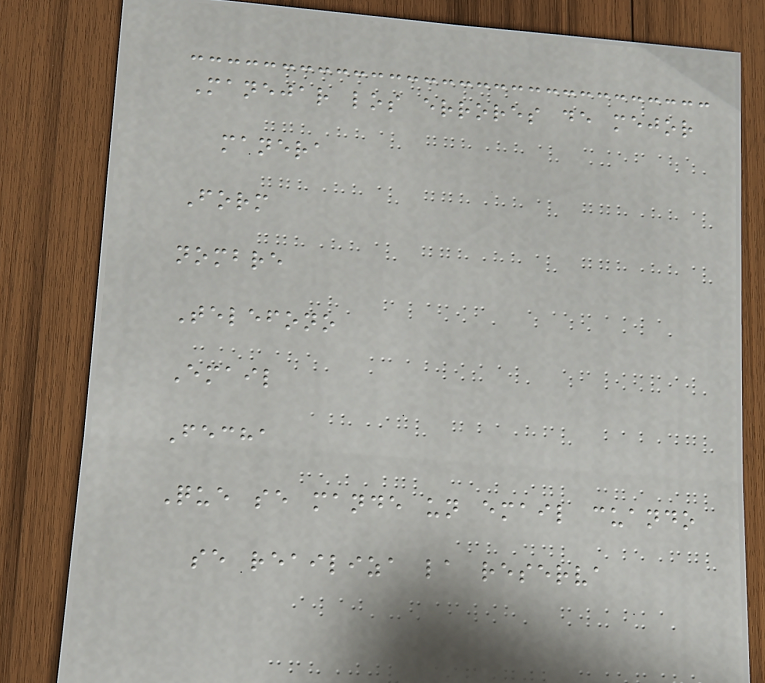Manejar los errores de mejor
manera
Form
nombre
Telefono
Email
Fecha
Que se mande un email cuando
se reailiza la reserva
